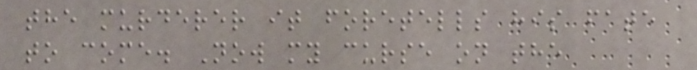the murderer it foretells his fate
to come. Now my curse on the
